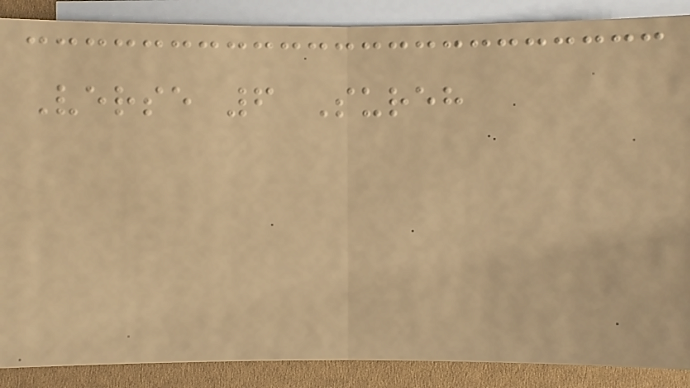Verse 6 Sureh
